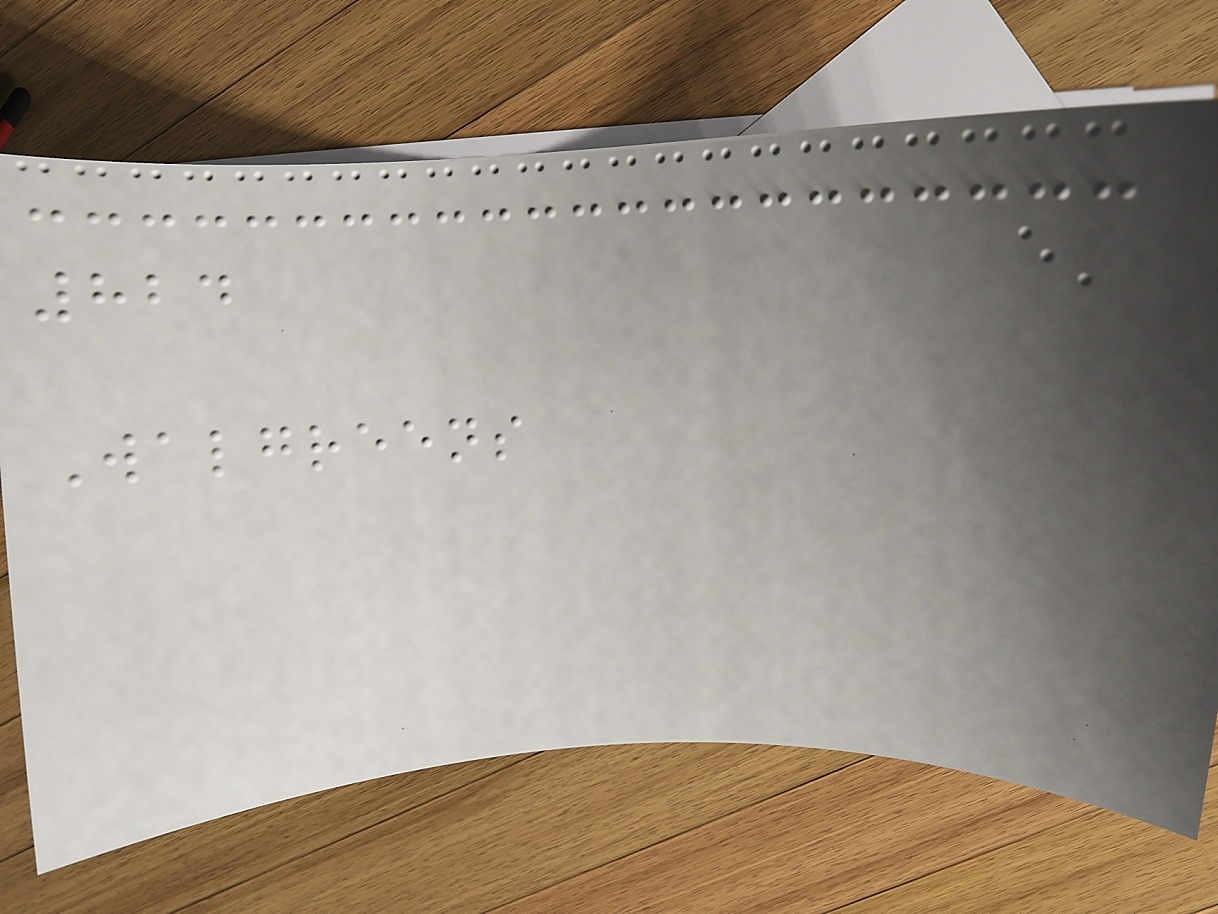824
Walgreens
